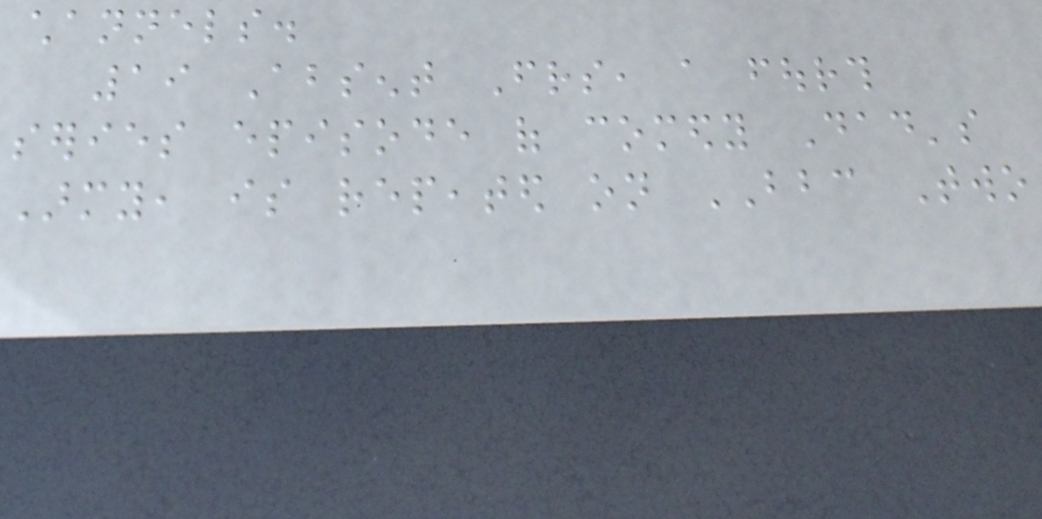channels.
19 Absent Friends, a fourth
series episode of comedy Dad's
Army, is repeated on BBC Two
